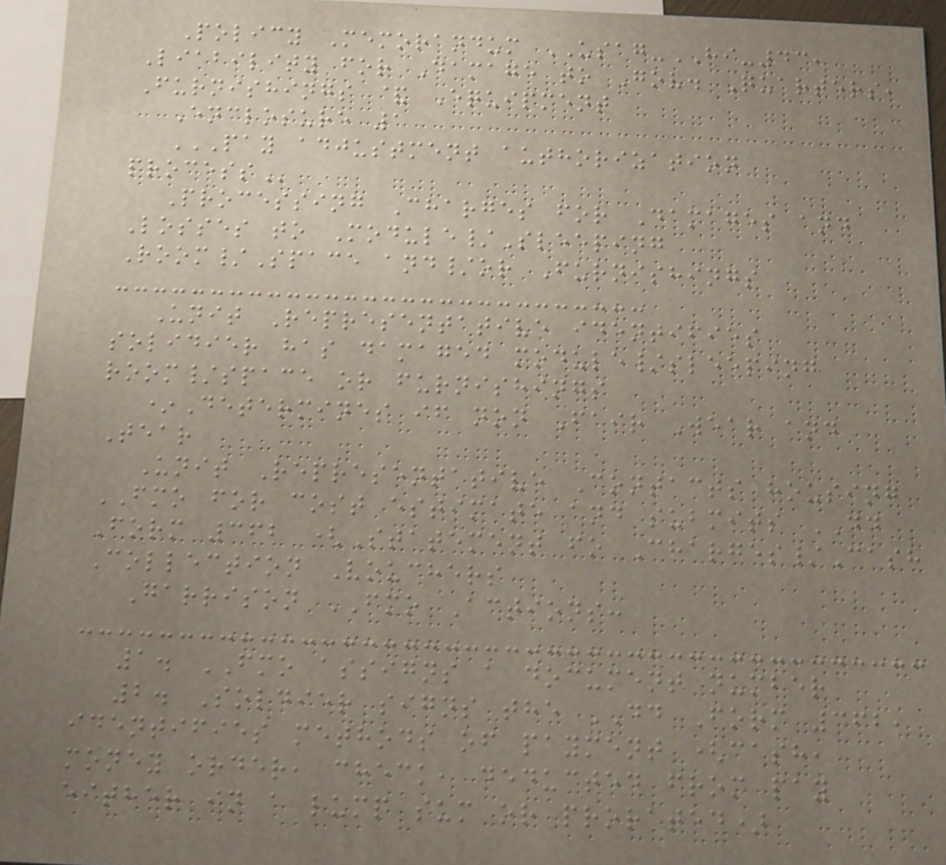Policy Memorandum USAG-HI-43,
Liability for Damage to Gov. Quarters,
Furnishings & Equipment
Enclosure 1
PAY ADJUSTMENT AUTHORIZATION
PROCESS
Processing Charges for Damages and
Losses to Module/Sleeping
Room/Space and/or Furnishings
Unit Representative identifies
solidier has damaged module/sleeping
room/space or furnishings
*Determines if non Fair Wear and
Tear
Unit Representative Contacts housing
FMO for cost estimate and submits DD
Form 362 (Statement fo Charges/Cash
Collection Vouchers
Garrison FMO Actions:
1. FMO assigns a document number
2. Soldier signs the DD Form 362,
identifies methods of payment (cash,
money order, check, deducted from pay
either in a lump sum or prorated)
